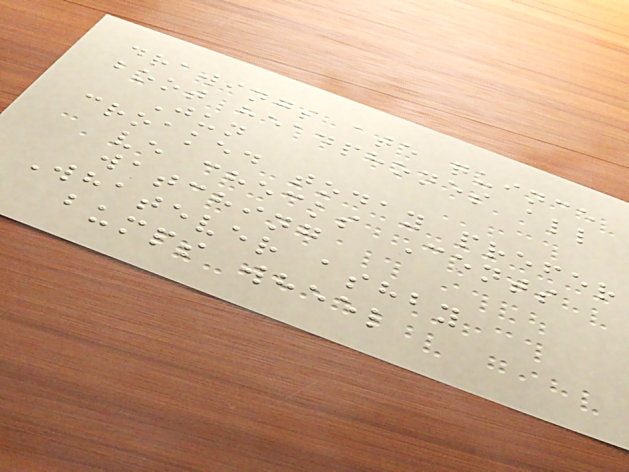drawings ate quince
boot headphones all
Jun
croaked today prefer
ve checks Cents
watching
Whatever ashby
bumps wheel
